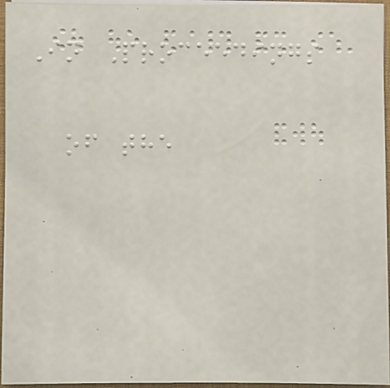In Proceedings
of the
